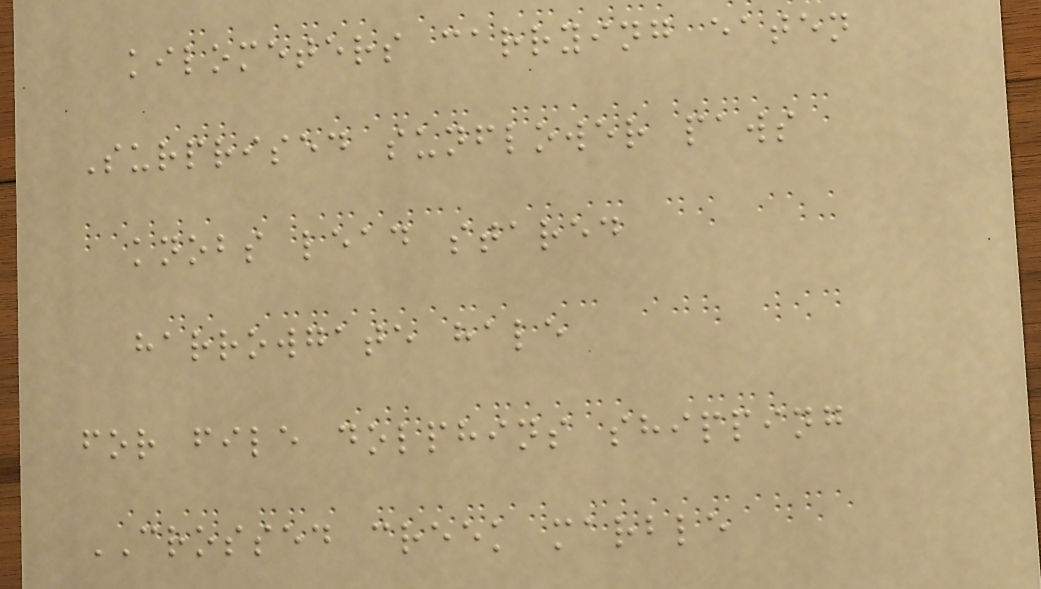kilometers carrying eaten
Surprised sunflower paws
knobs lead stared
harrowgate hale
for file dolphins shipping
CROSSED creek marble
